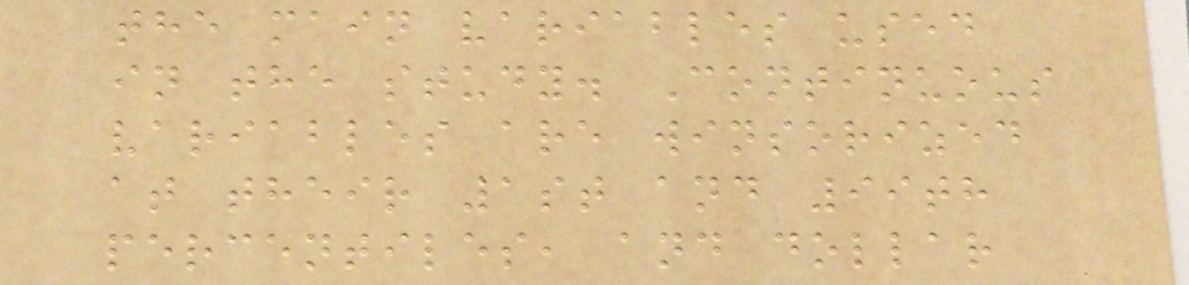the main variables used
in the study. Continuous
variables are winsorized
at their 1st and 99th
percentiles, and dollar
